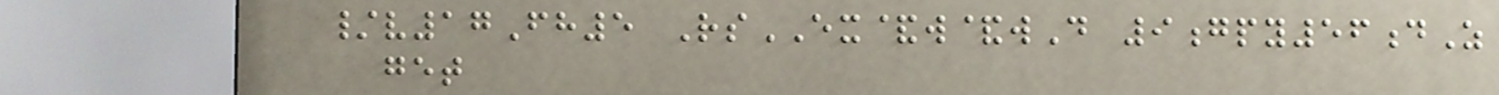/v17Fh5 RsEX&w&wD 9gpy56dZ
get
